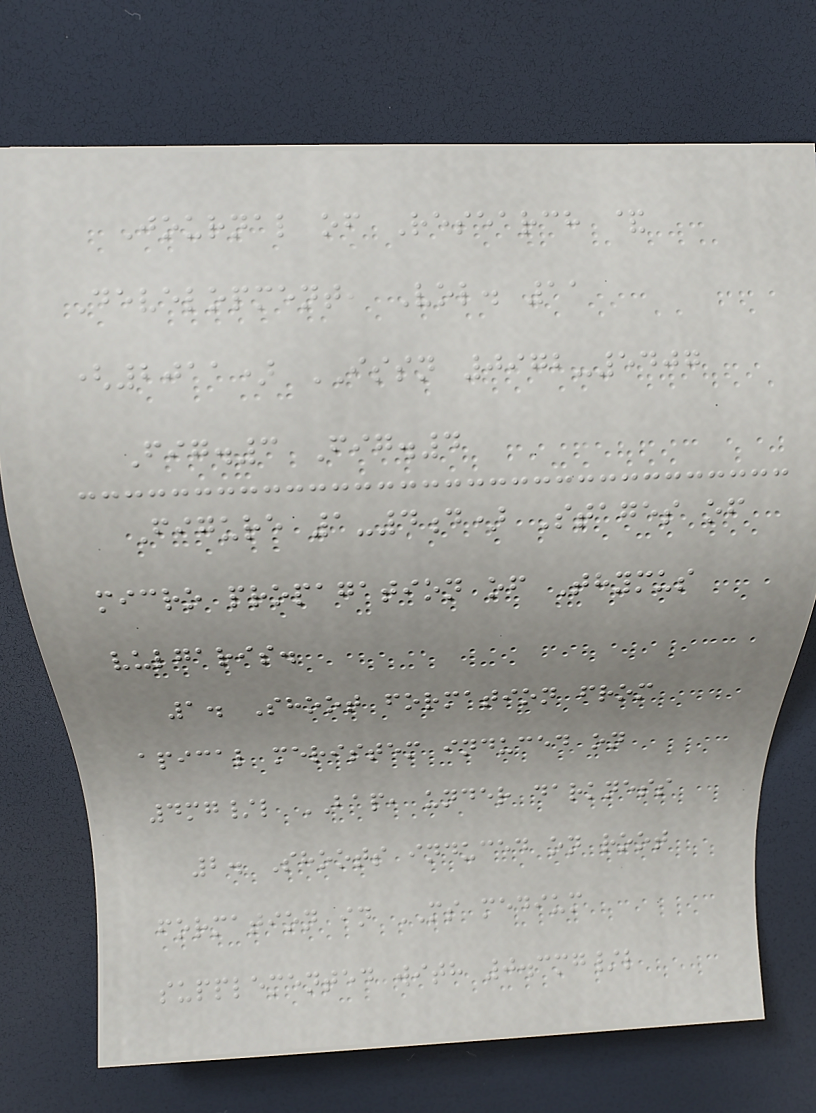Journal of Research &
Development, Vol. 11
(2011) ISSN 0972-5407
Fig.3 Fig.4
Figure 1-4d) Stages of
micro propagation of Thymus
vulgaris.
1. Shoot formation from
apical meristem induced on
4mg/l BAP, under darkness
2. Shoots induced on root
formation in MS medium
supplemented with 0.3mg/l
